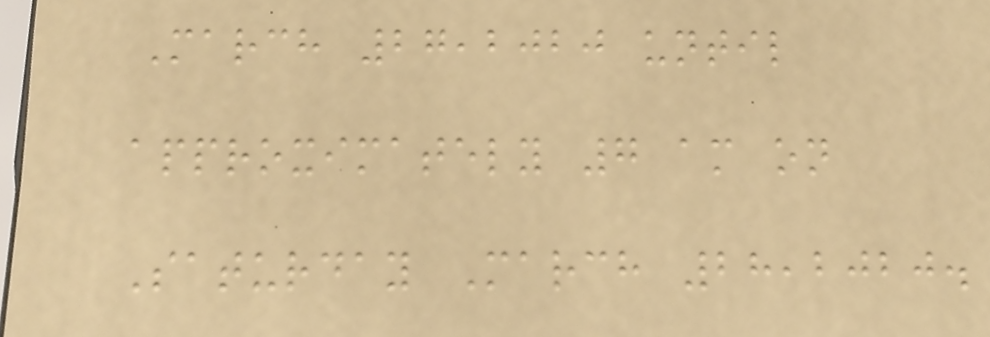March 27,2020 until
approximately 7 am on
Saturday March 28,2020.
